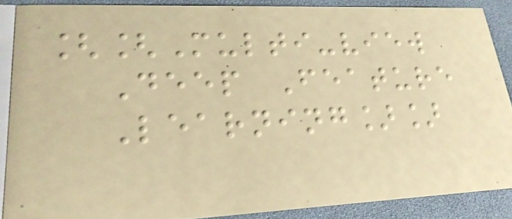[[Multi-view
Deep Feature
Learning]]
